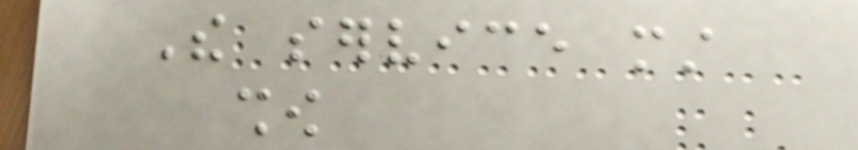The service must
show
